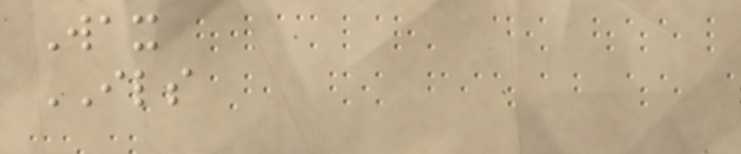Wax
ILS
